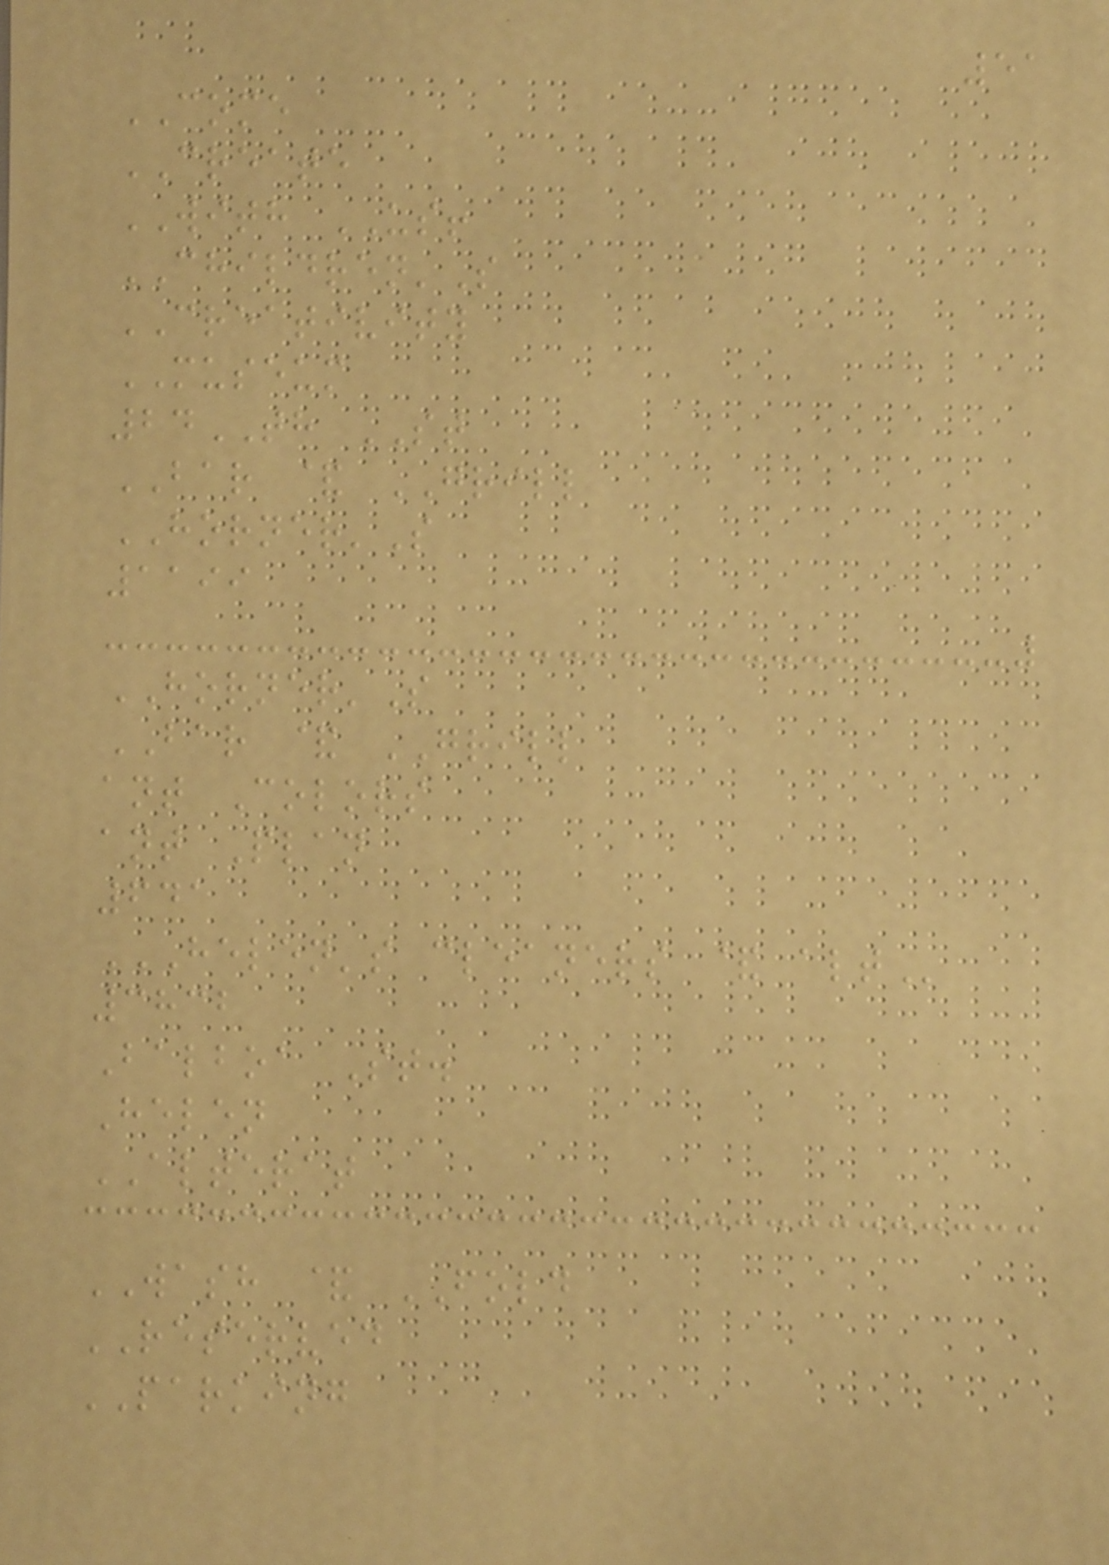51
COME
CREATE
WITH US!
CHILDREN'S
CREATIVITY
MUSEUM
24TH ST
BAR & GRILL
HORNER'S
1199
HORNER'S
BAR & GRILL
ant Colors
ant Plan
641
HELEN'S CLEANERS & ALT
3832
Balboa St.
Helen
ALTERAT
WASH & FOLD
RESERVED
PARKING
